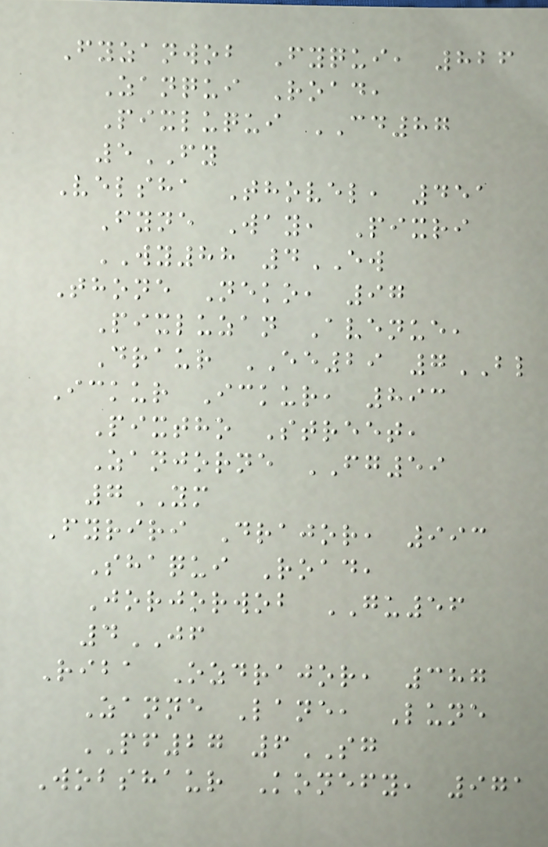Fyzanwob Fyqui, 826
Zanqui Road,
Pixluqui CD87
5FY
Velsha Thovel, 451
Fyne Way, Pixri
WY88 4EW
Thone Neko, 97
Pixluzan Avenue,
Draur EE29 7BL
Ickur Ickur, 893
Pixtho Street,
Zanjorne FG59
7YM
Fyriri Drajor, 993
Shaqui Road,
Jorjorwob GU56
4JF
Riba Ozdrajor, 387
Zanne Lane, Lune
PF27 6SG
Wobshaur Konefy, 971
